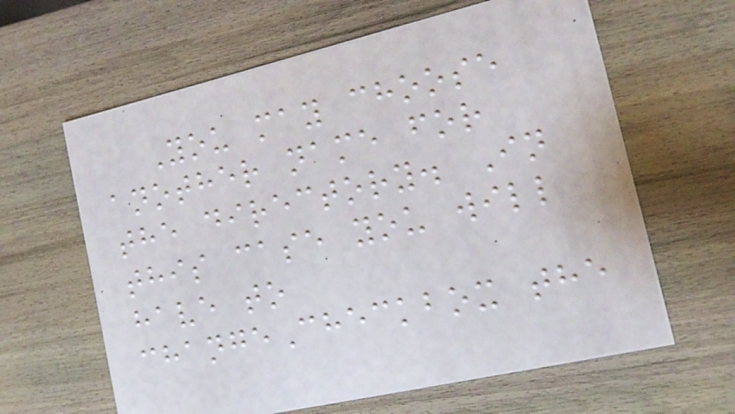You may choose
another name for
the directory. In
this case you will
have to
changeCheckbox the
